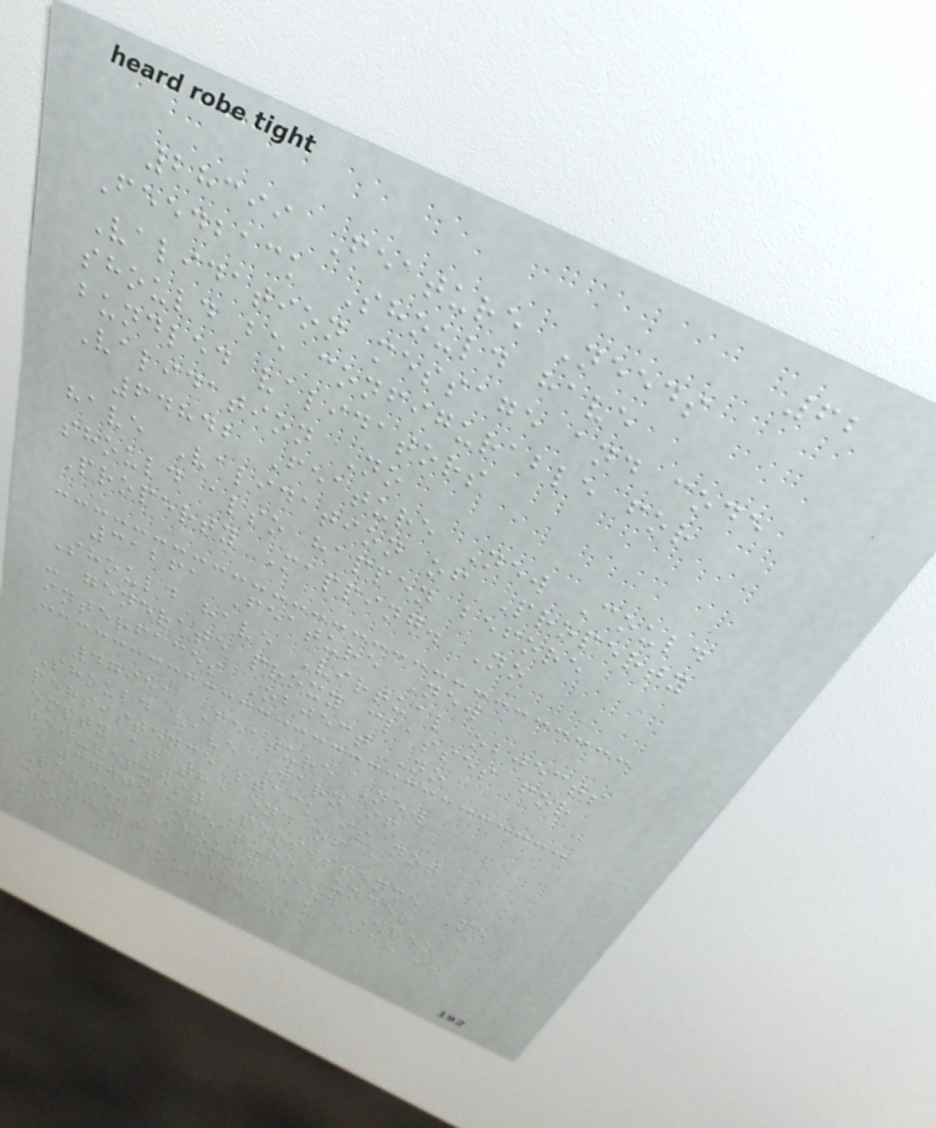62
28399 Feature Needs
Feedback Should have
Validation message and code
should be configurable for
bundled validators
Validation No
64842 Feature New Could
have Validation of Property
should also happen before
Property Mapping. No
31261 Feature New
Should have Virtual objects
- generate proxy classes for
interfaces Object No
47951 Feature New
Should have Warn if
persistence stack is not
empty at the end of a
get-request Persistence No
37405 Feature Under
Review Should have When
changing a property wich is
used in routing the
